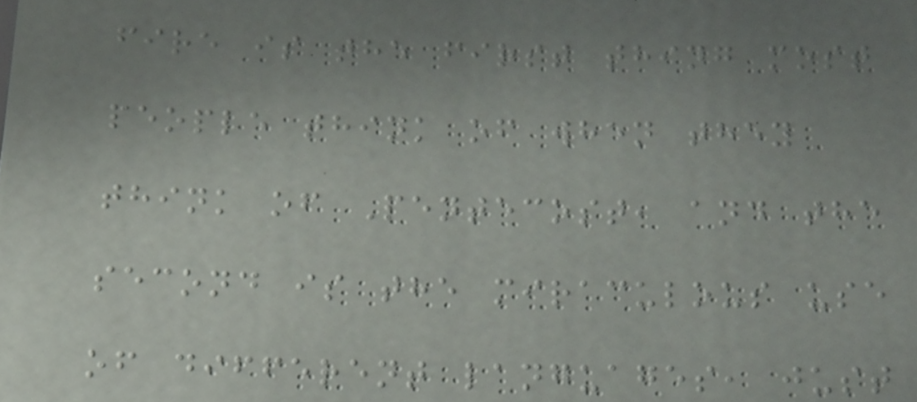fire is the first thing most
people think of when they
think of Pentecost, and the
second is the miraculous use
of different languages, just
